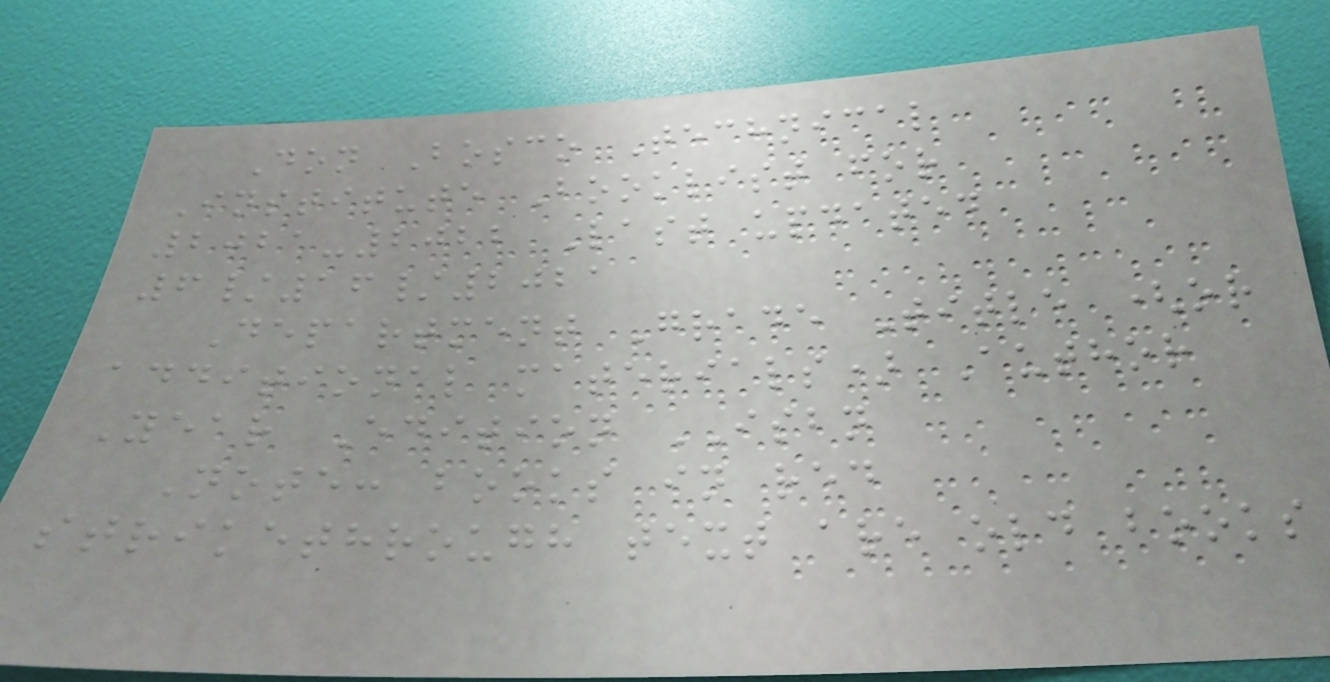Don Bosco Technical
Institute Booklist for
2021-2022 Last updated
6/16/2021
Department Grade Title (or
additional materials) Author
Year Edition ISBN
Note: books in red
strikethrough text are old books
